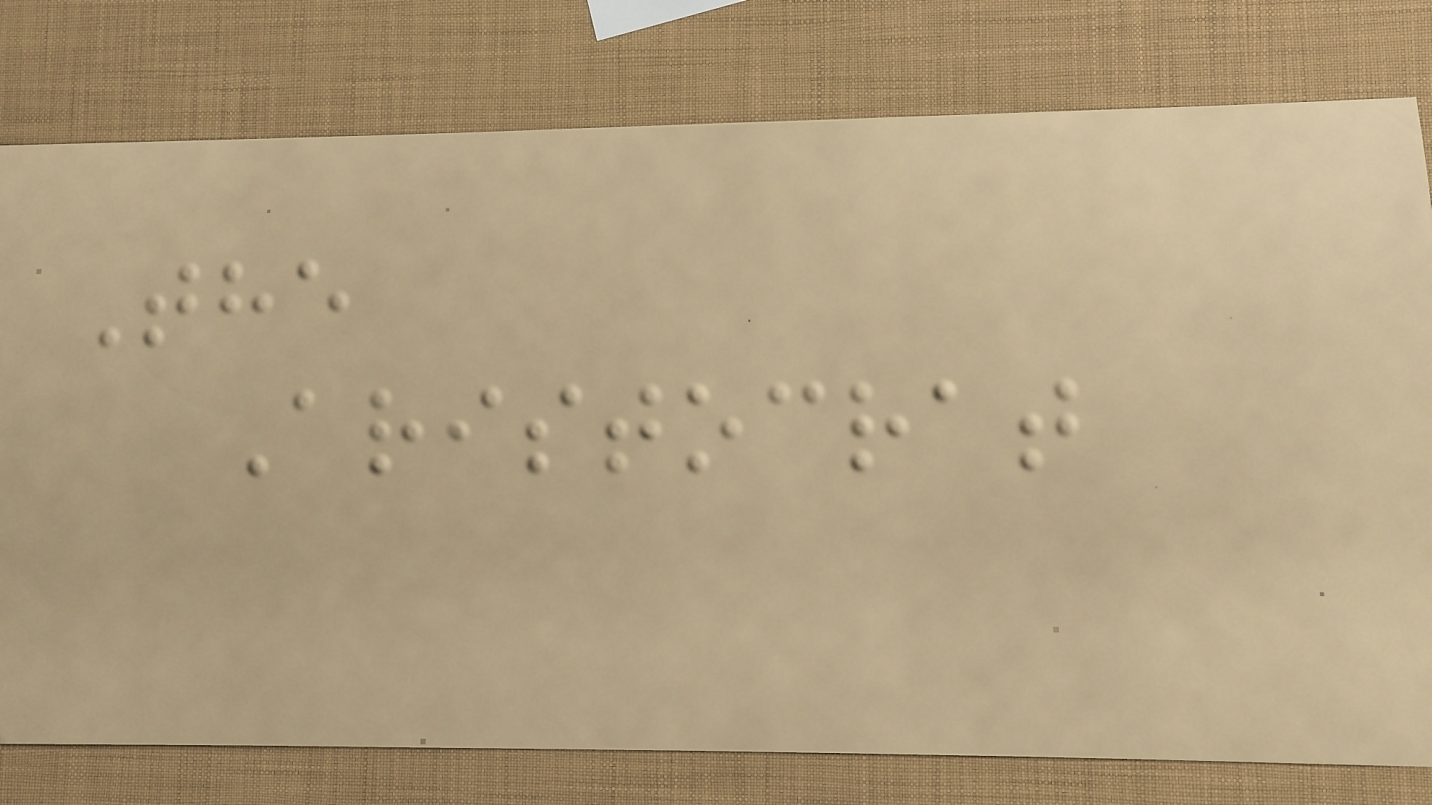The
Aristocrat
